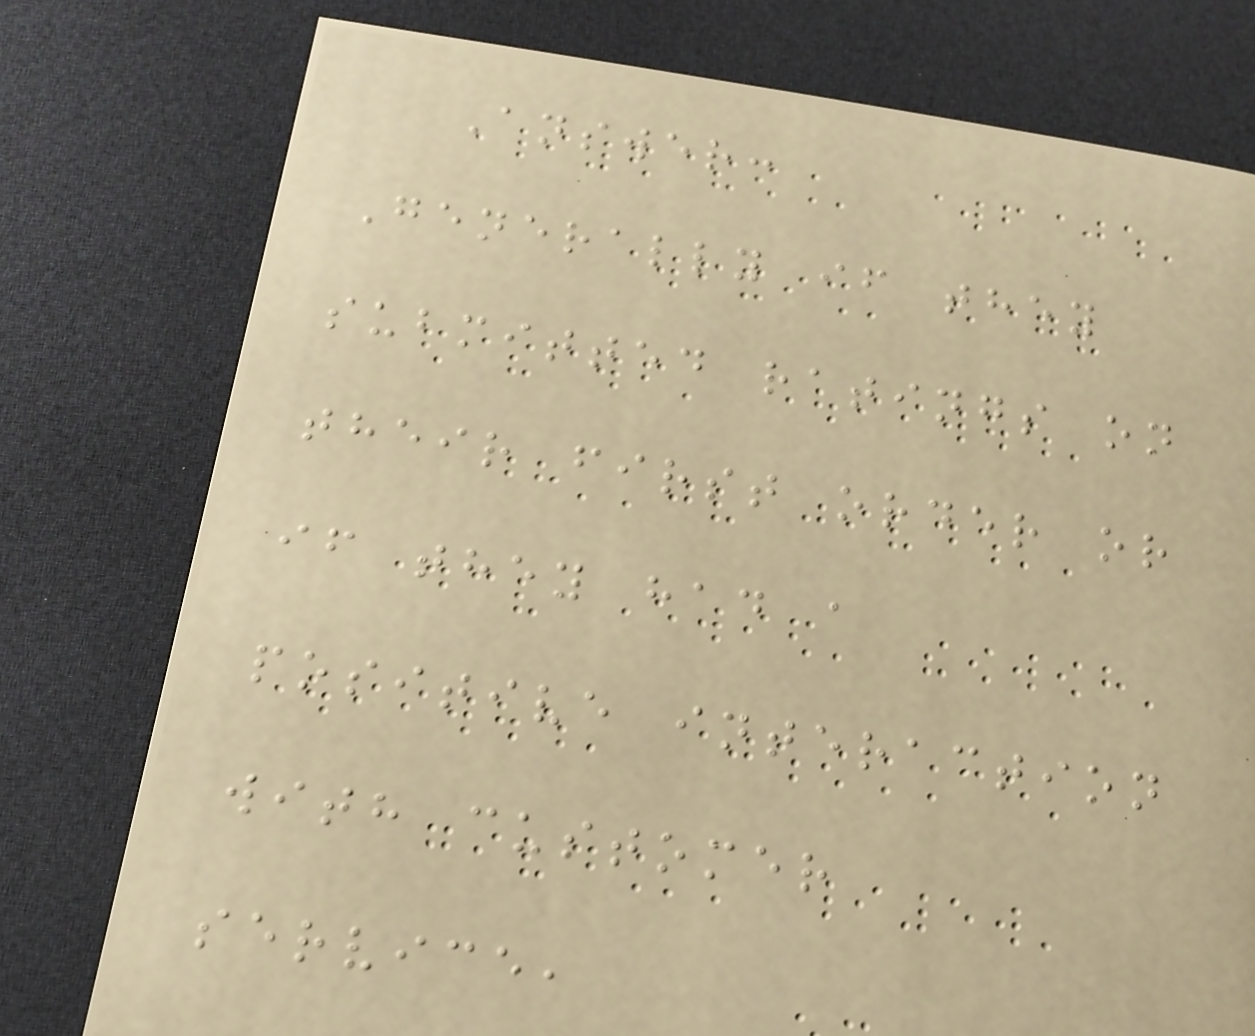Answer:
Generally if they
submitted ratings on
their first order or
if they had a
positive interaction
with customer
service,
